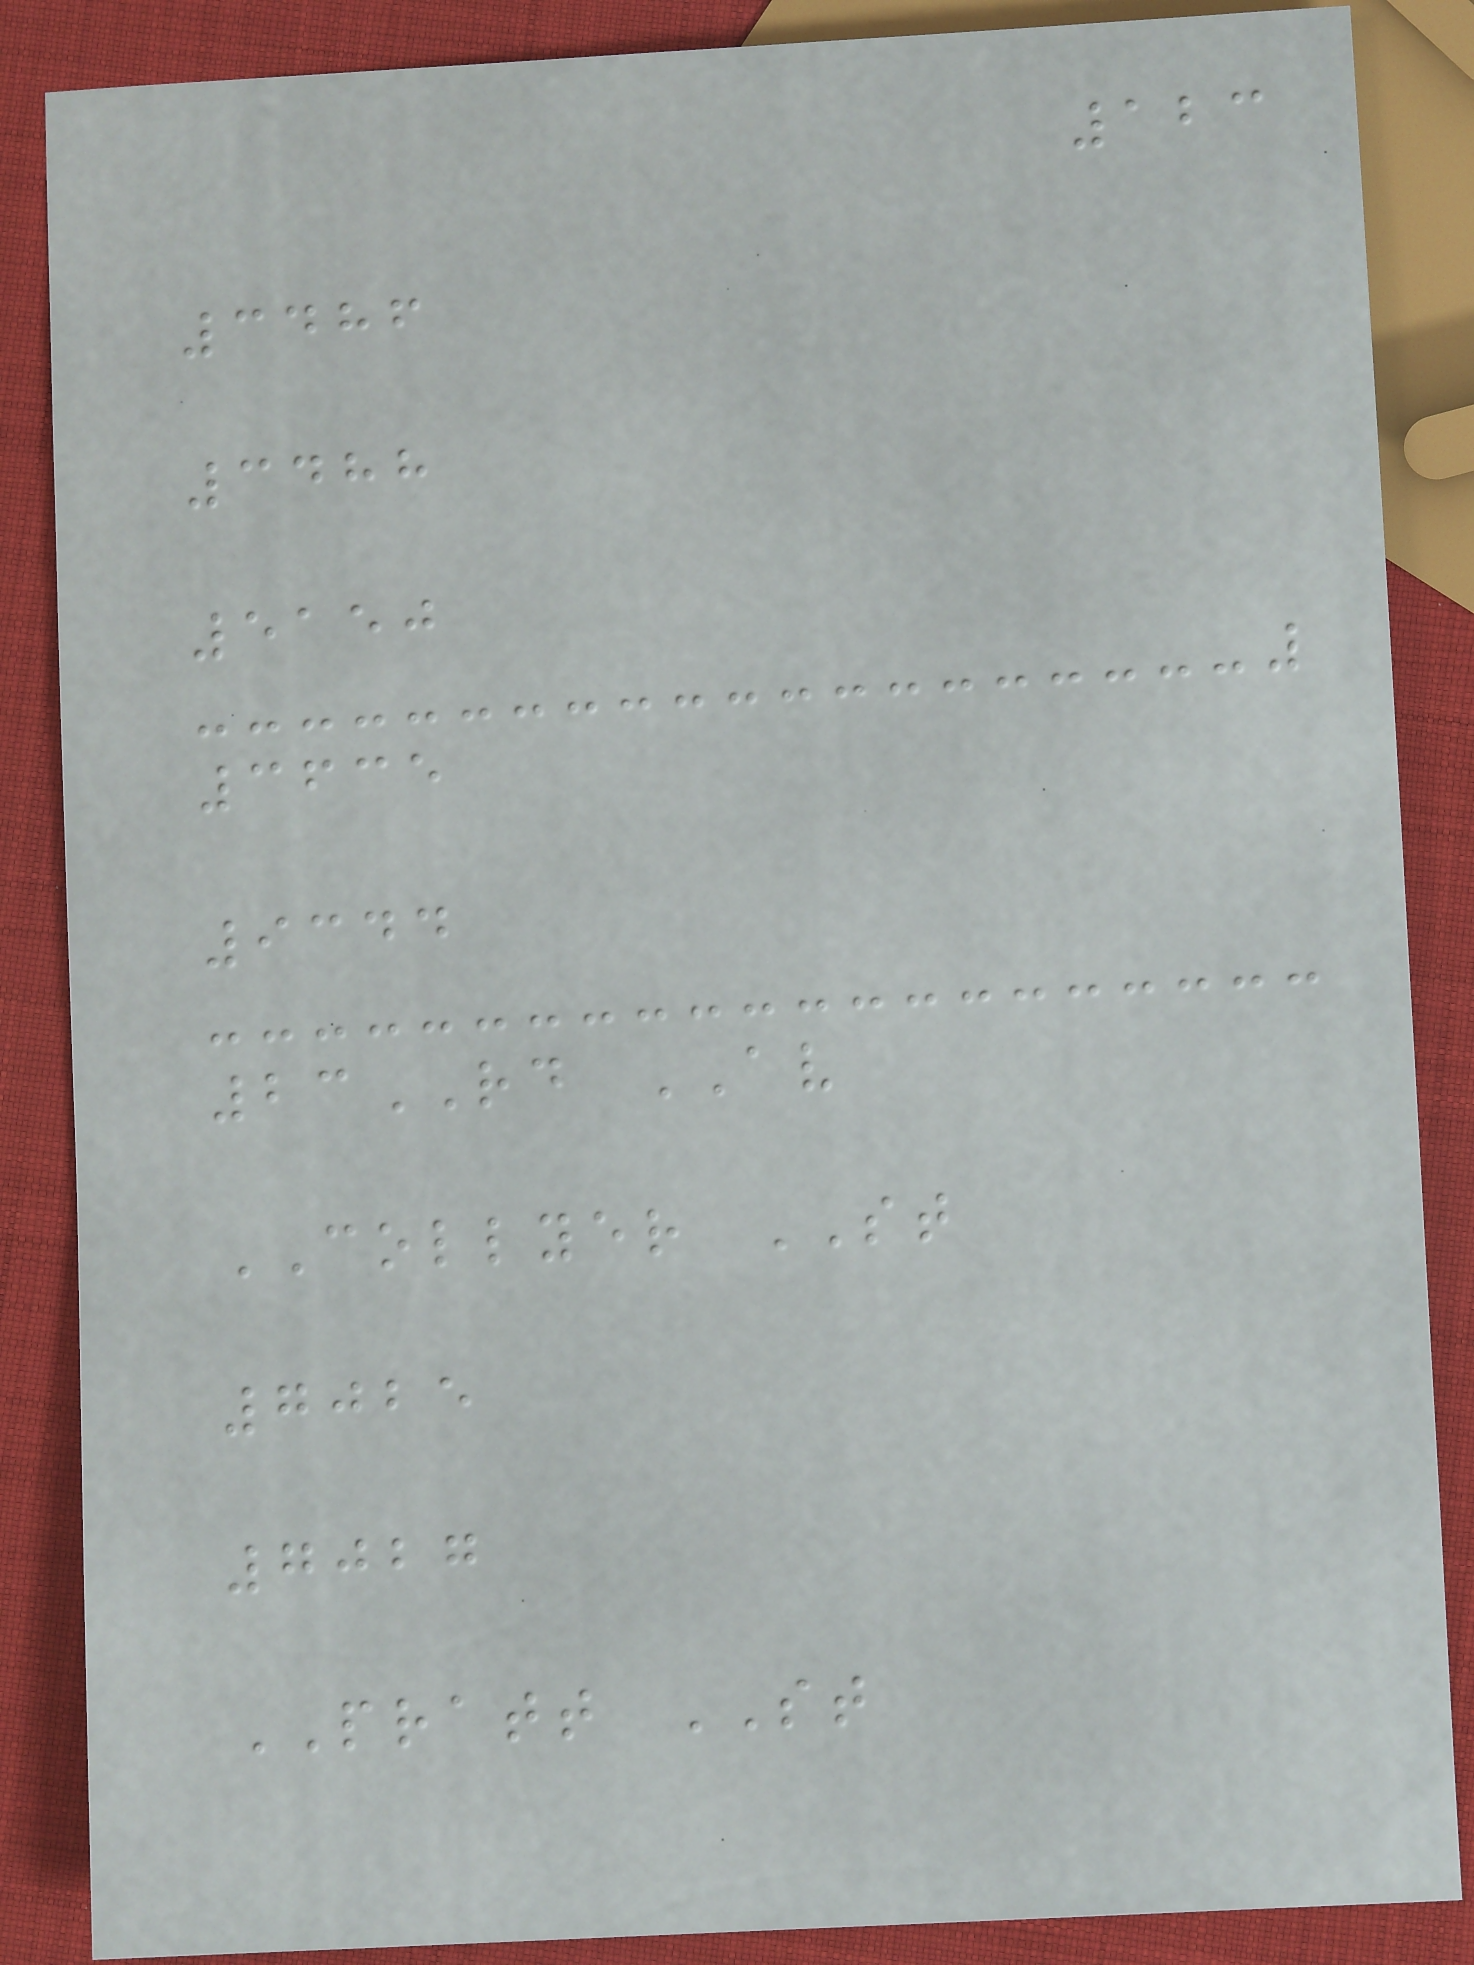123
3486
3488
5150
3635
9344
23RD AV
COLLYER ST
7025
7027
PRATT ST
